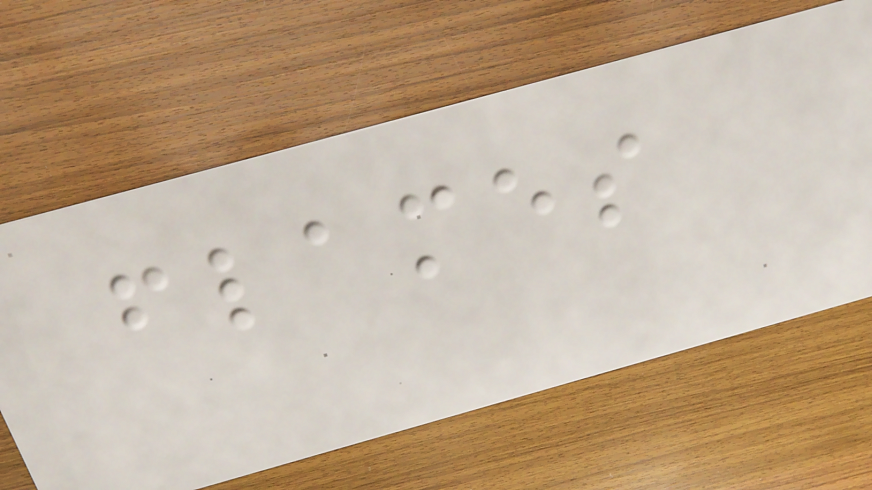flames
